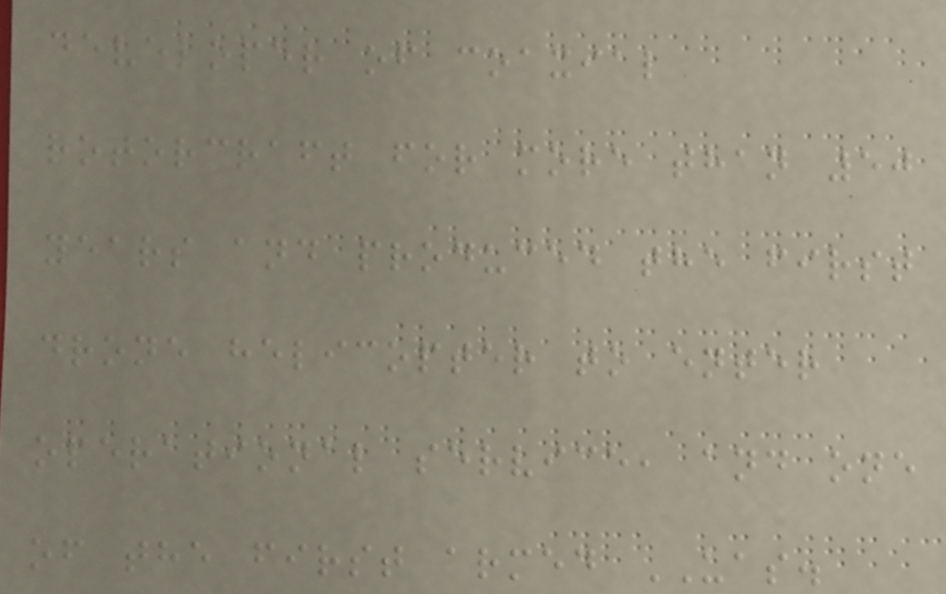developer of coaxial
rotorcraft for more than 50
years and produced the first
drone helicopter to enter
operational service, and one
of the first armed UAS.
